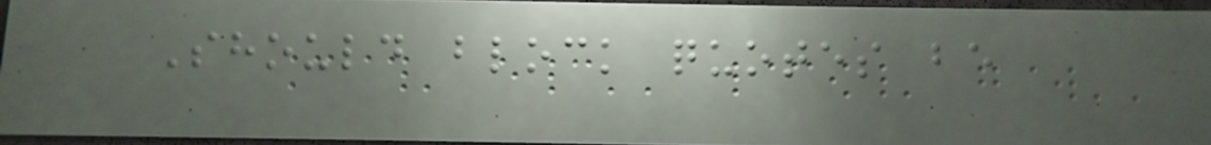Should block quotes be
